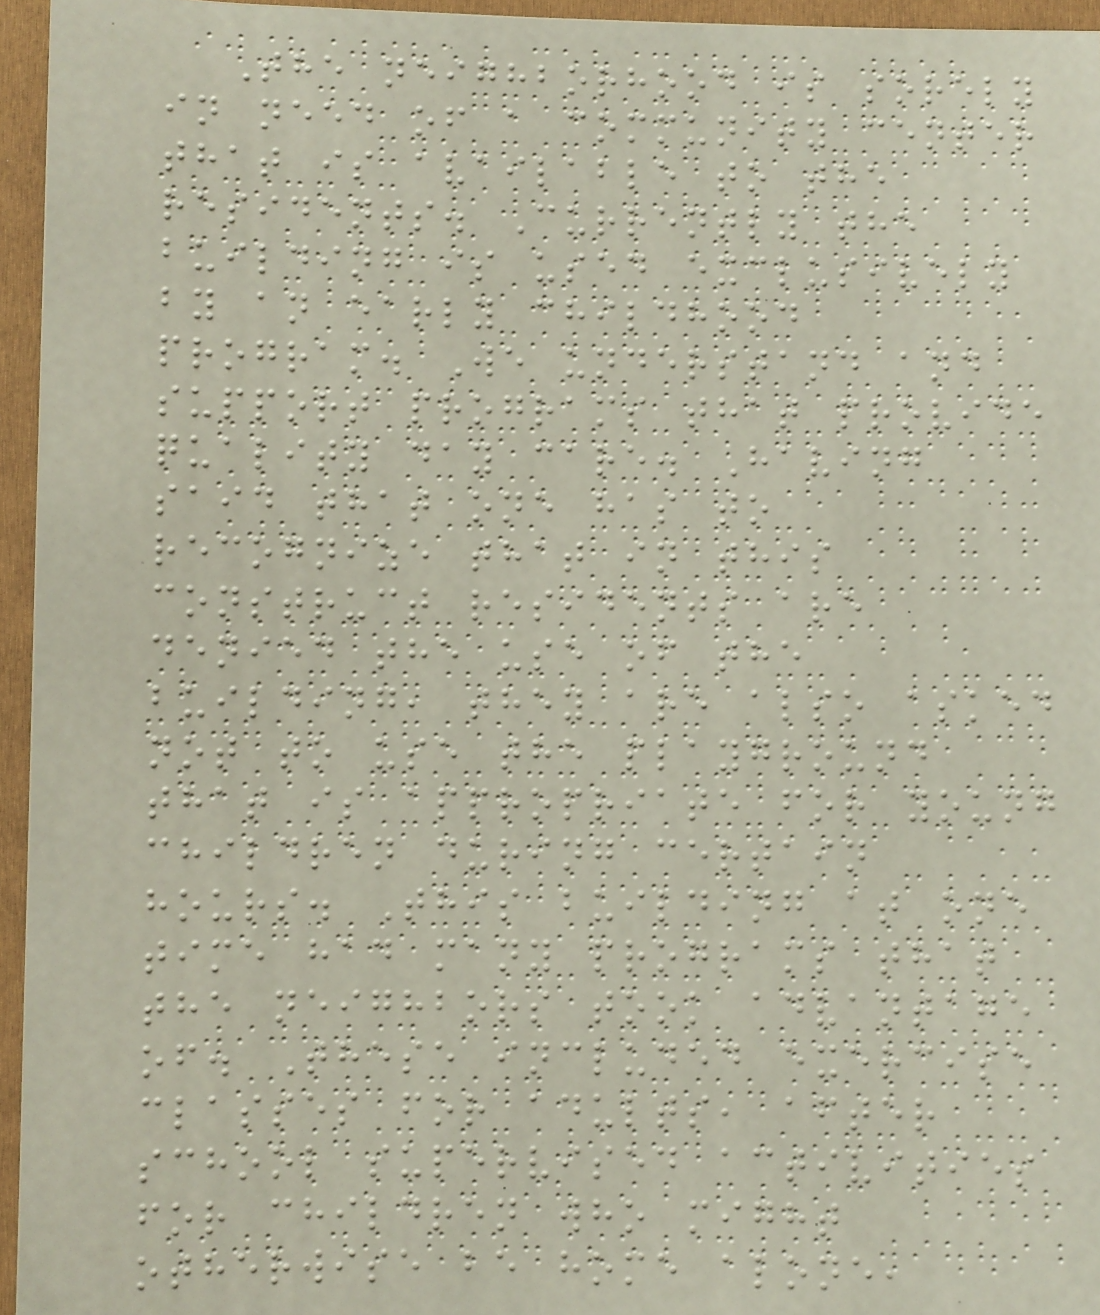The neighborhood is sorely
in need of a community center
that is available to the
residents. Currently the
building is used exclusively
by an early childhood
program. We understand and
support programs that provide
quality day care. Having
said that one has to
recognize that in this
construct residents are
denied the use of the
building, they are also asked
not to use the playground
that is appropriate for young
children during certain
hours. This building at one
time had many programs that
the neighbors took advantage
of. These included exercise
classes for adults, after
school supervised activities
for children who might
otherwise be home alone,
